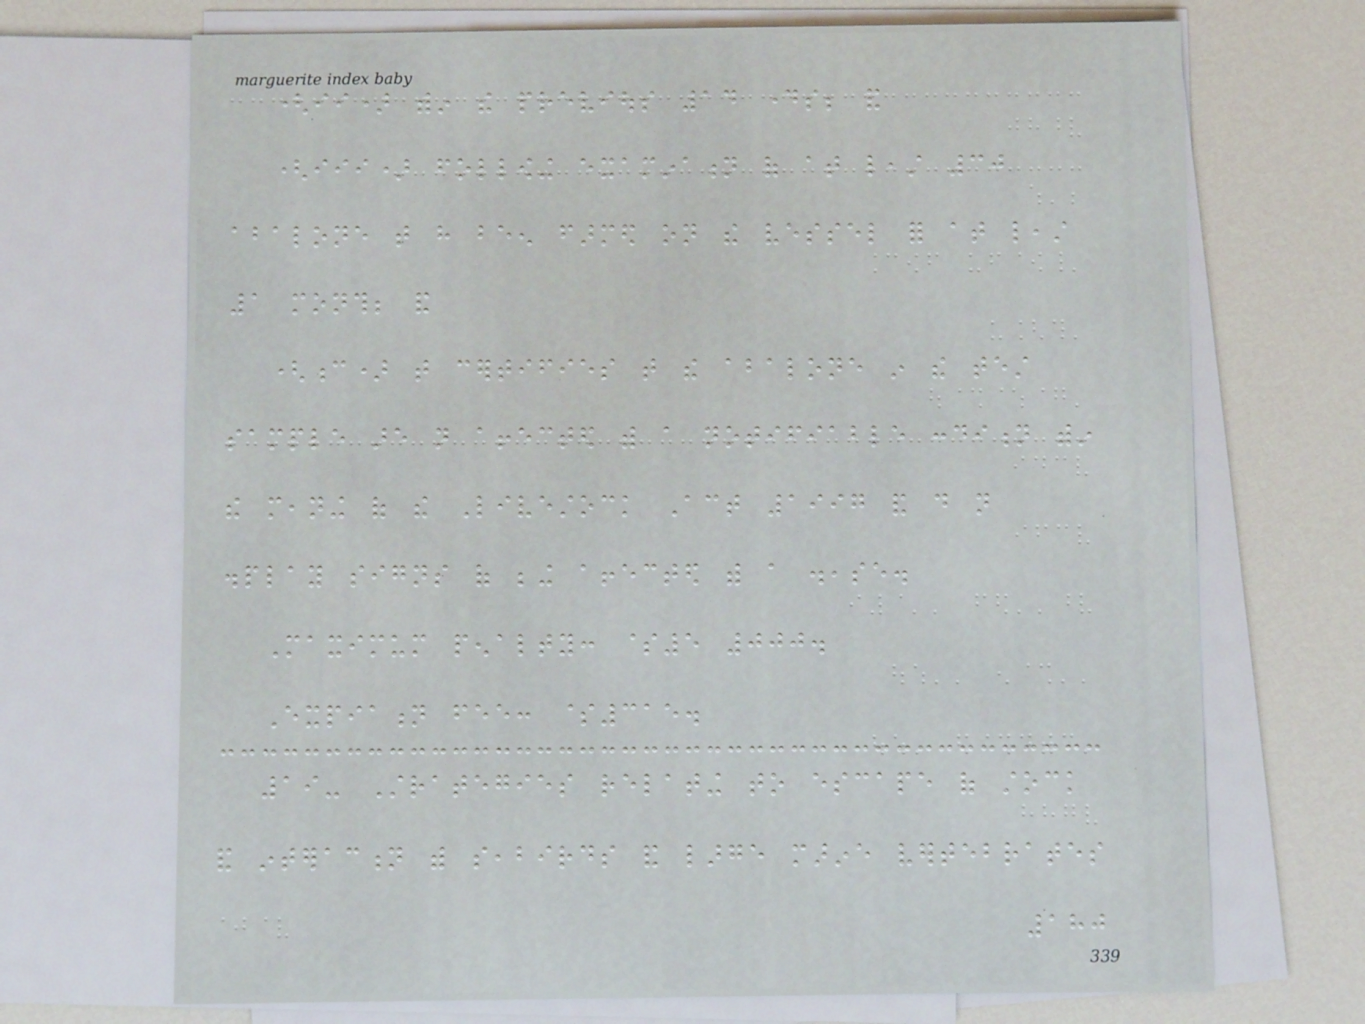(ii) within the previous 14 days; and
(iii) following examination of at least 30
abalone that have been farmed on the vessel for at least
1 month; and
(c) that certifies that the abalone in the test
sample are not affected with a notifiable condition within
the meaning of the Livestock Act 1997 and do not
display signs of being affected with a disease.
Maximum penalty: $5 000.
Expiation fee: $315.
19- Strategies relating to escape of stock
and interaction with seabirds and large marine vertebrates
180
